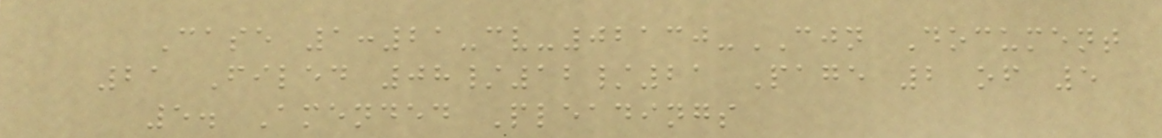Case 1:21-cv-02130-CJN Document
21 Filed 08/12/21 Page 2 of 5
5. Amended Pleadings
